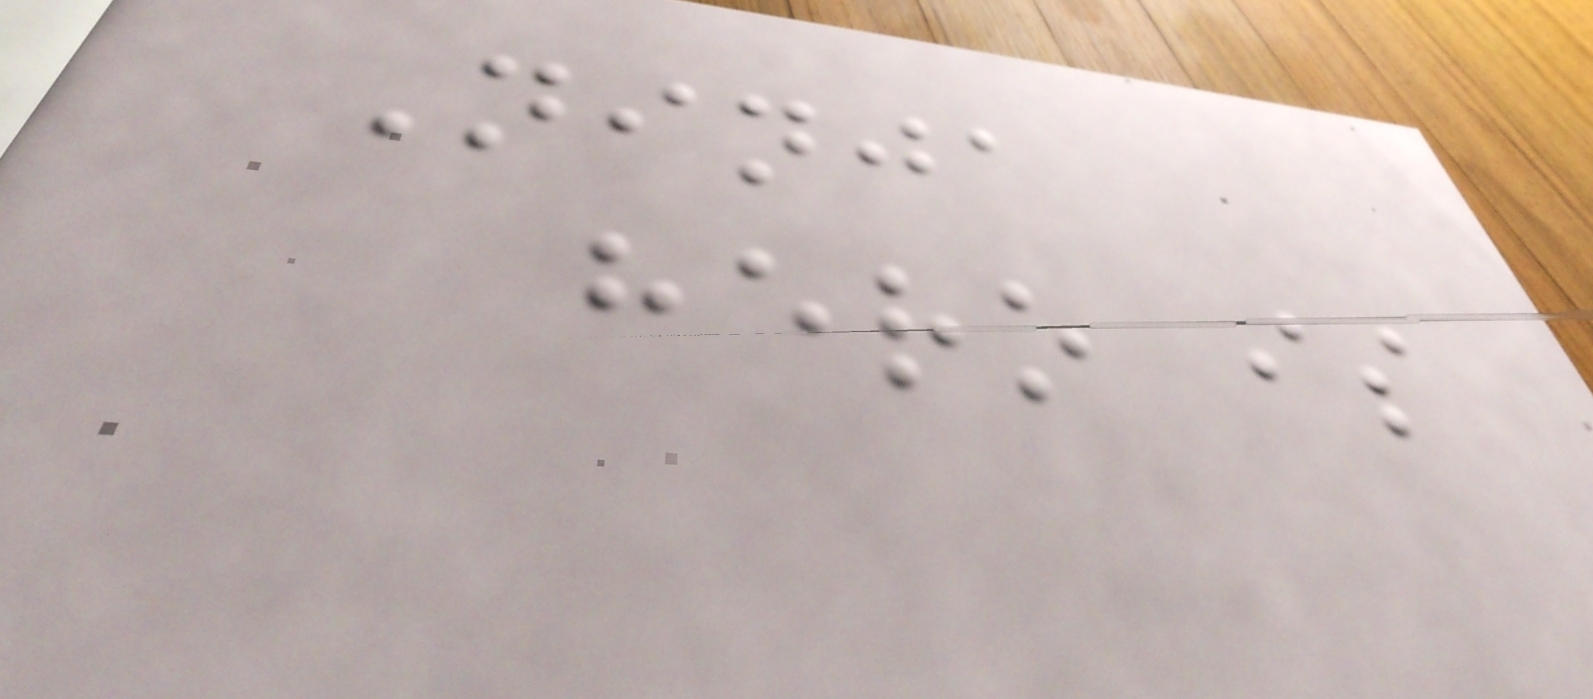Ninja
hero is
